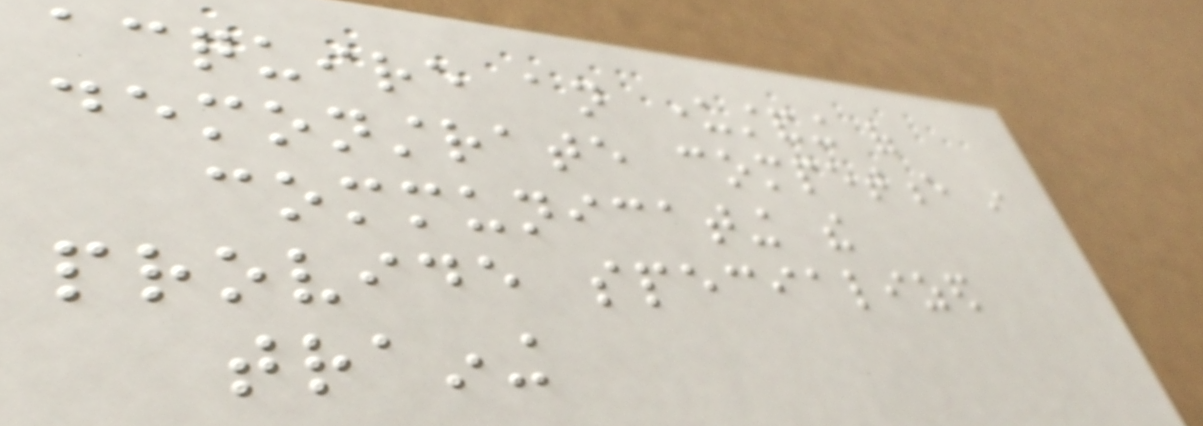acquire an understanding of
demonstrate competence in
communicating the
provide specialized
training
